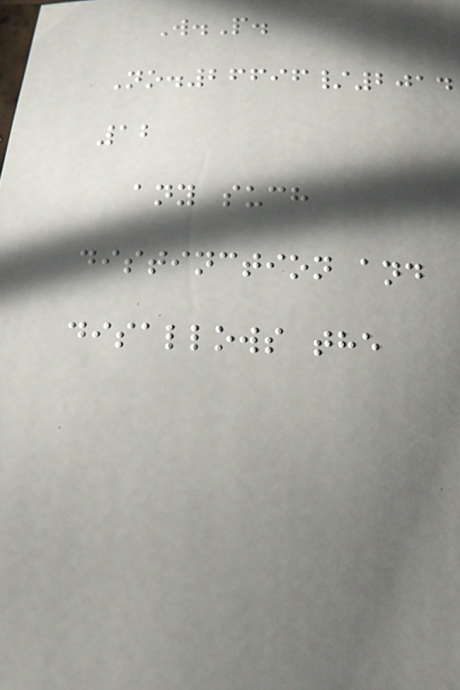W.P.
No.26696/2014
12
any such
distinction and
disallows the
